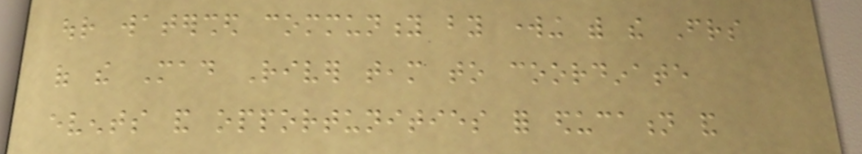our watershed community by working with the Friends
of the Mad River team to coordinate
events and opportunities for education and
